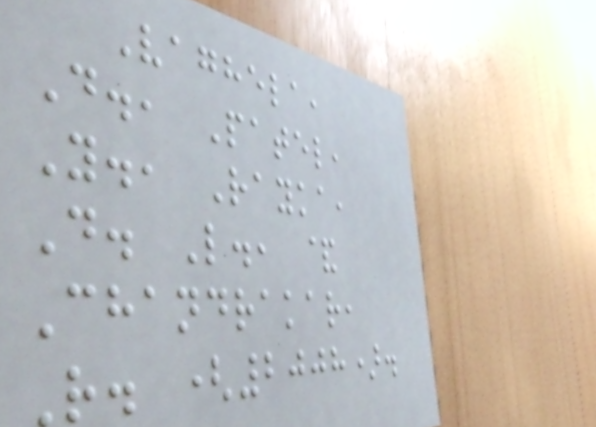Vaghela,
D., Patel,
Y., Rayka,
D. L., &
Chandrakar,
R. (2008).
